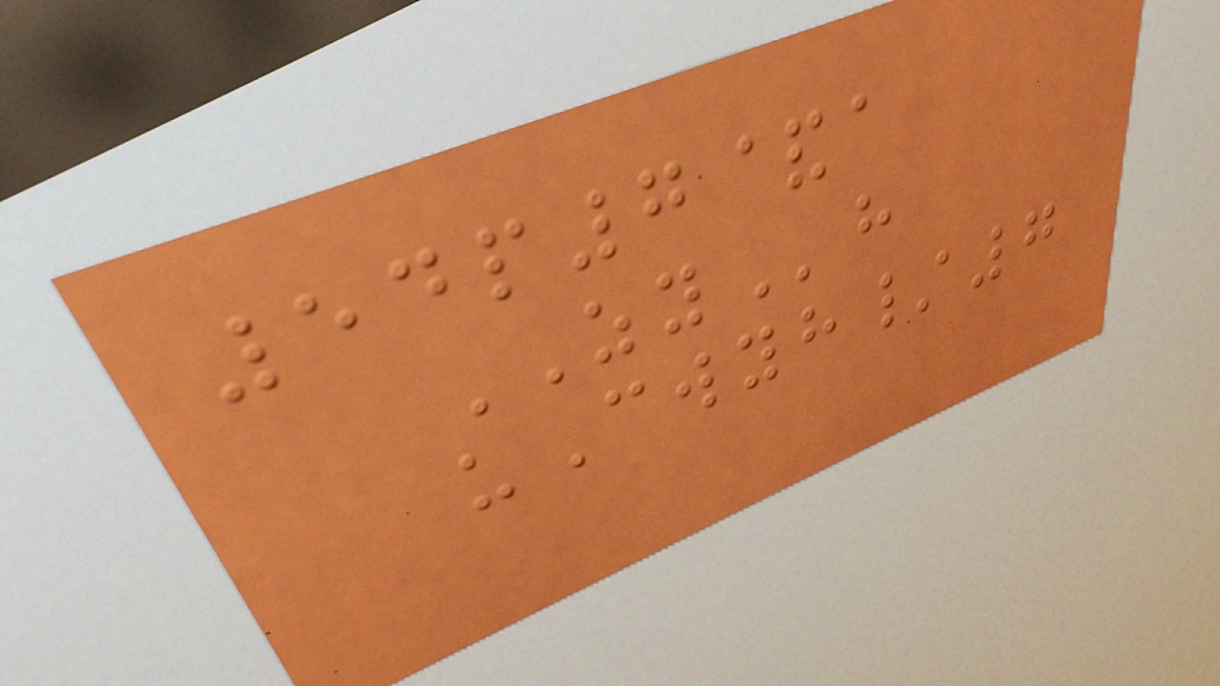54p7&a
ZYh
uCwyh/7
